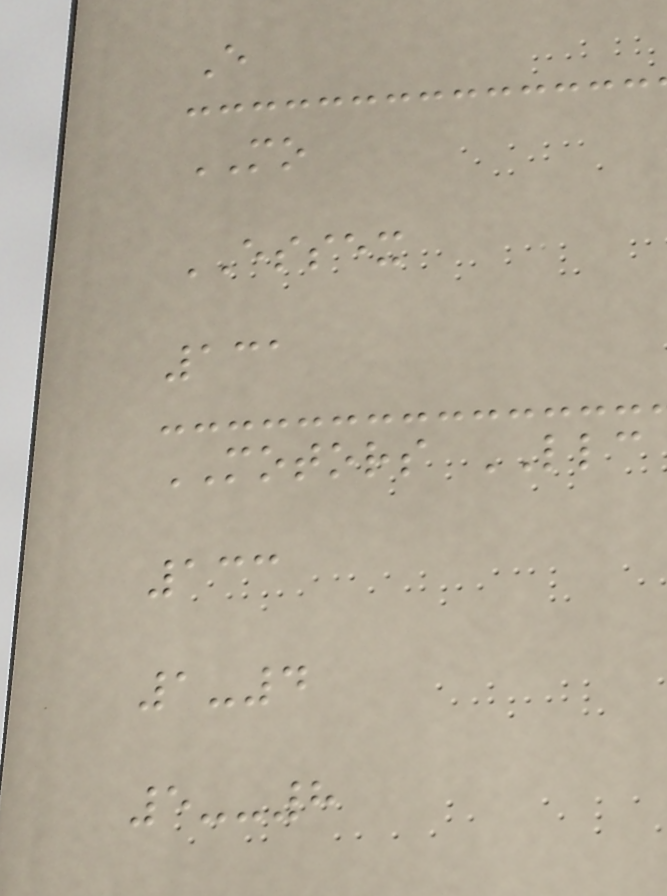E
MO
ESSEX
131
MOTORS LLC
133
1-4
5--8
